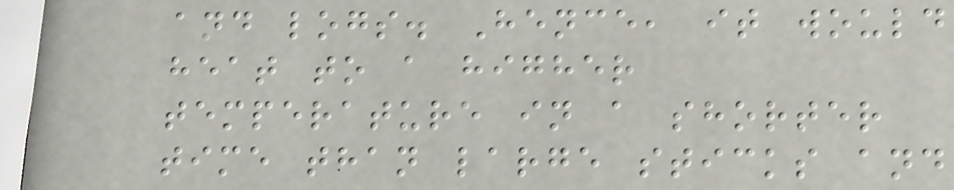and logs. Hence, it would
heat to a higher
temperature in a shorter
time than large sticks and
